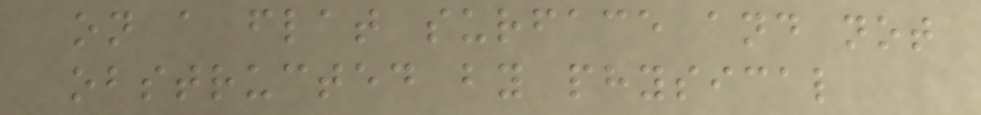on a flat surface and not
obstructed by physical
